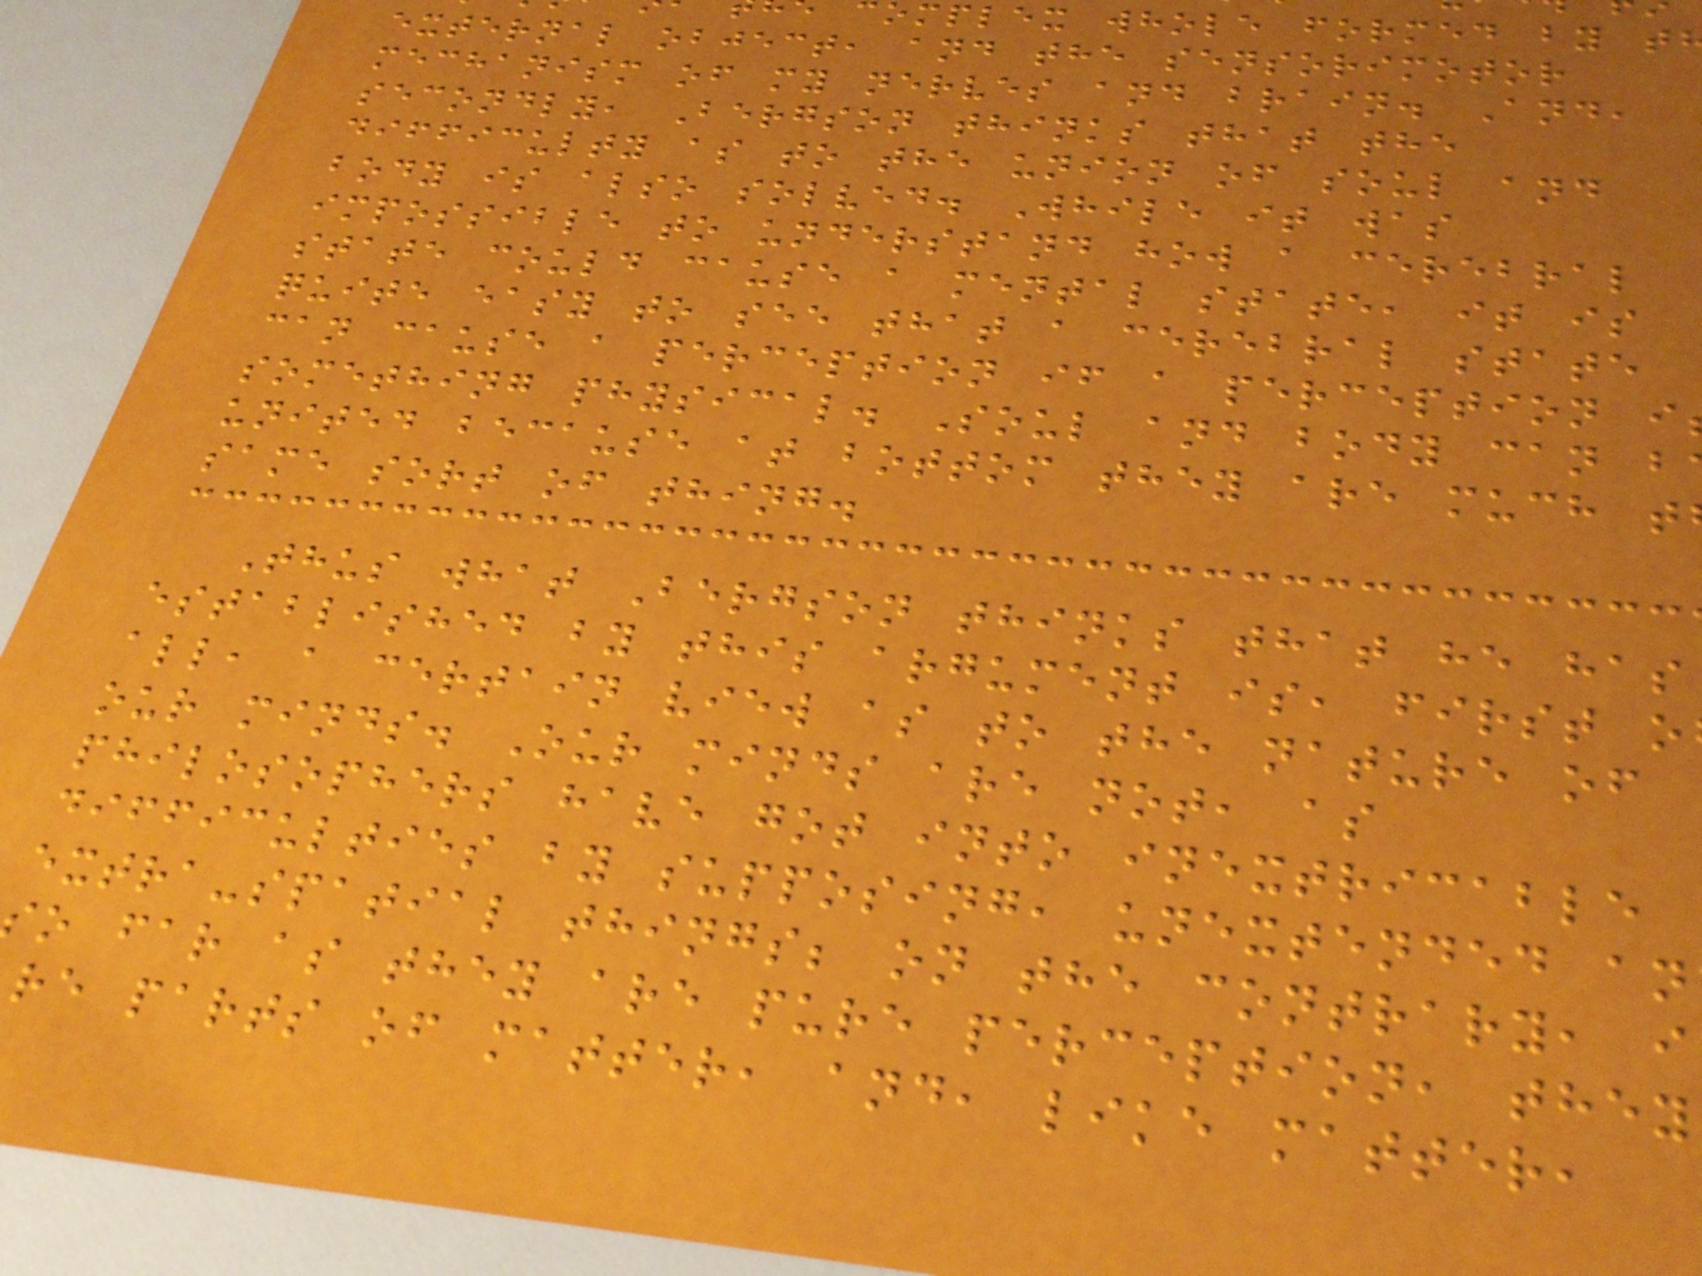omplex whole formed by t
external object, and the sensorimotor
mechanism of my nerves and brain. And,
secondly, Bergson thinks that the
difficulty as to the union of soul and
body is also solved. While it was
impossible to understand how a cerebral
state could cause a mental state, it is
quite easy to see that a cerebral state
can cause a perception if a perception i
something physical. Soul and body can b
united because at bottom they are much t
same sort of thing.
Thus what Bergson thinks that he has
established by this argument is, first o
all, a certain view as to the nature of
our minds. Our minds are not, as
philosophers have got into inextricable
difficulties by supposing, unextended an
extra-spatial things; on the contrary, i
o far as they are pure perception, they
re parts of matter, and, like matter,
